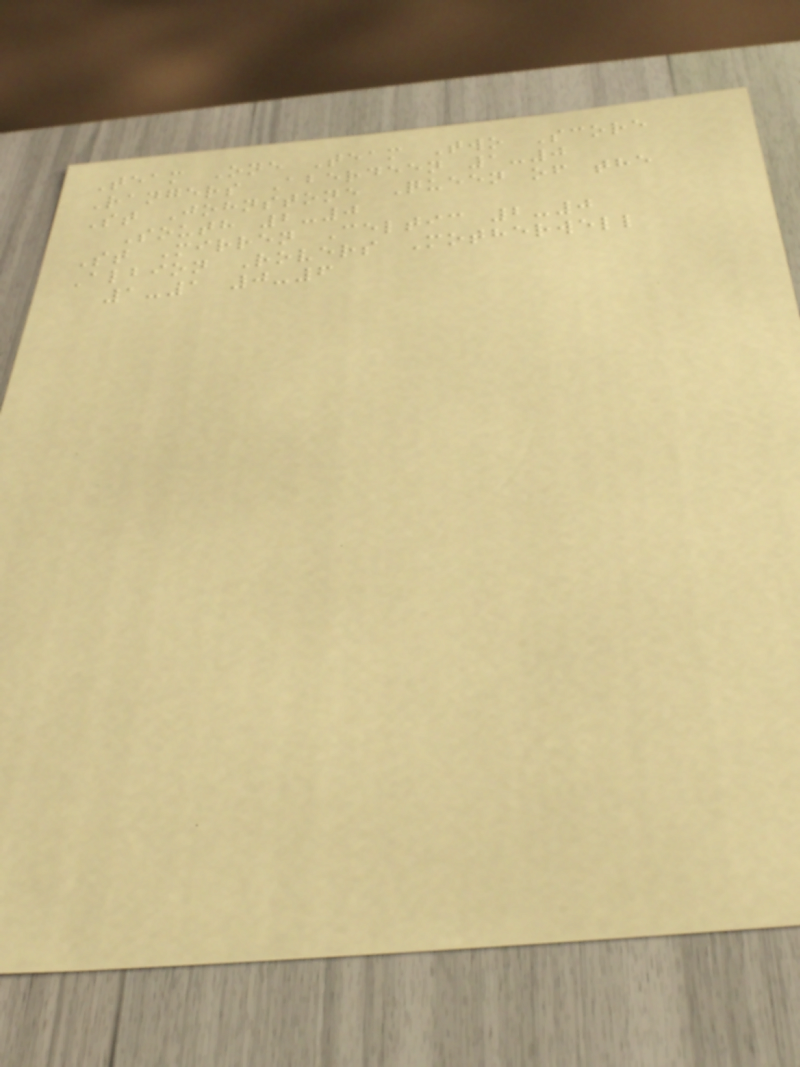Team One Team Two Score
Rangers Aberdeen 1-0
St Johnstone Queen of the
South 2-0
St Mirren Celtic 2-0
Albion Rovers Motherwell
1-1 0-6
